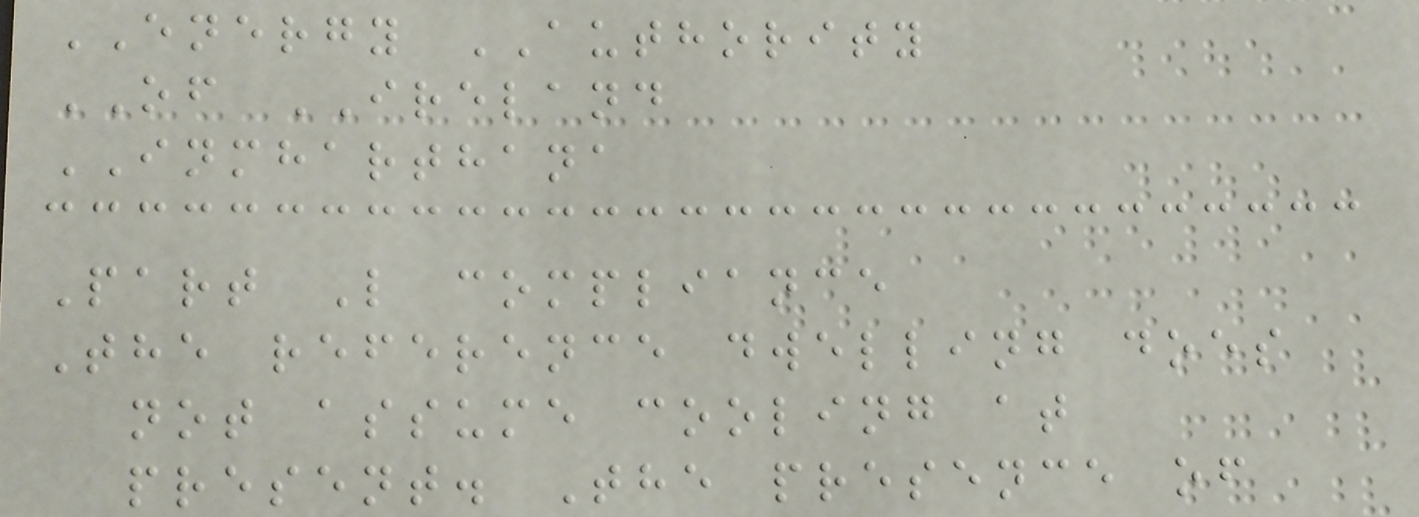ENERGY AUTHORITY
OF IRELAND
INMHARTHANA
Part L compliance
The reference dwelling does
not assume cooling at
present. The presence of
